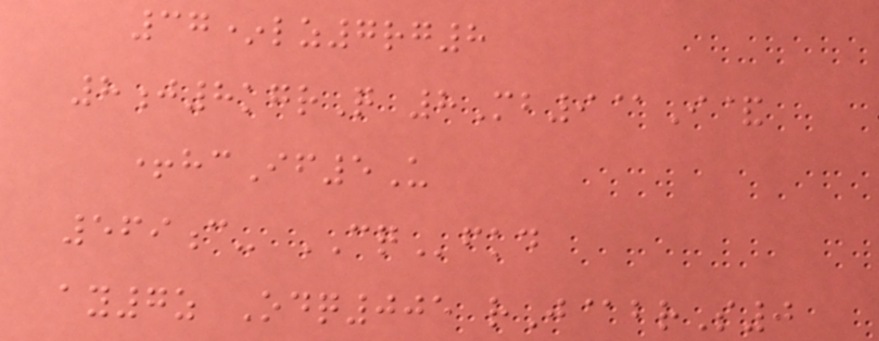37*lz7rg8
8j8kgrQ 8Mb9@I&
+hcIf5U
569c- CQfkd
ay7z Odq005 rJ@brS0
